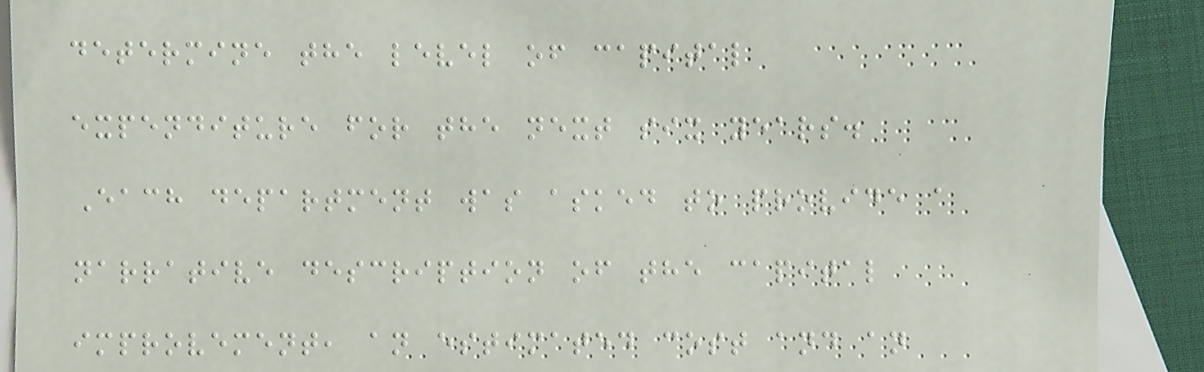determine the level of capital
expenditure for the next six years.
Each department was asked to provide a
narrative description of the capital
improvement, an estimated cost and an
